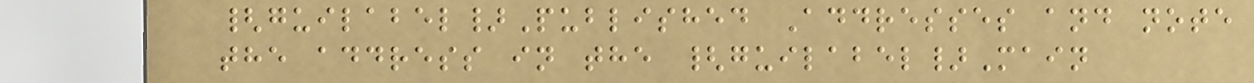{guilabel}Published Addresses and note
the address in the {guilabel}Main
